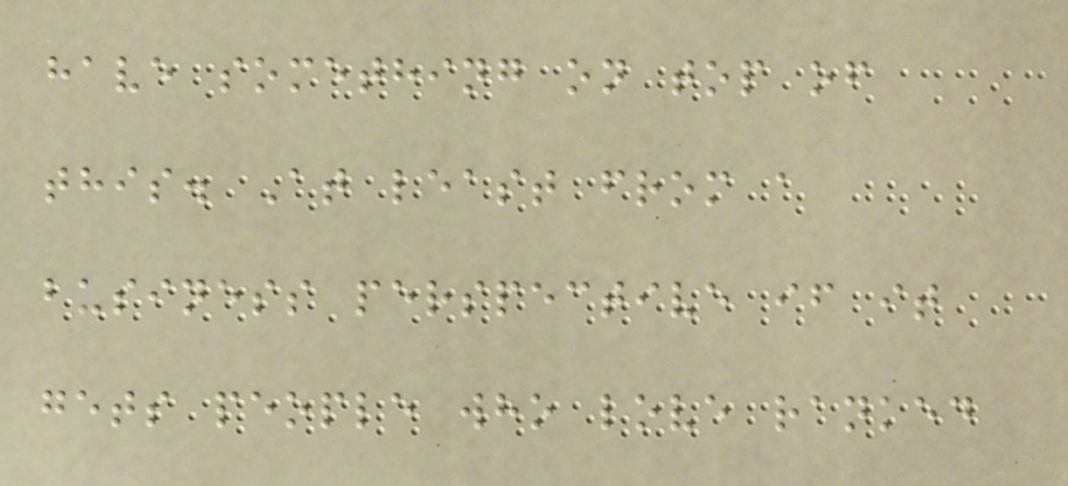have something on top of
this. At least from a
business perspective if it
gets people who love ranked
